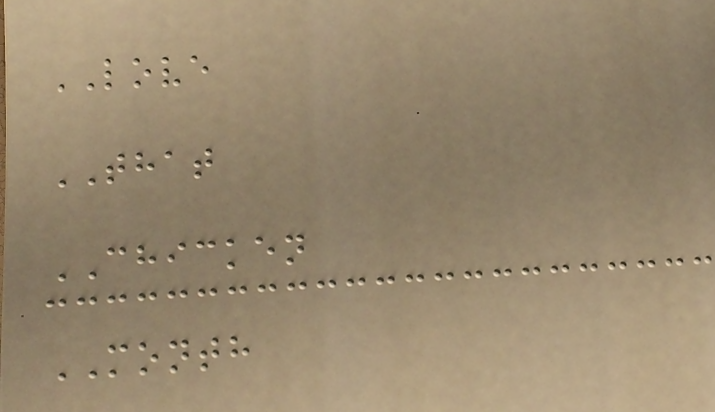LOVE
THAT
CHICKEN
MONTH
